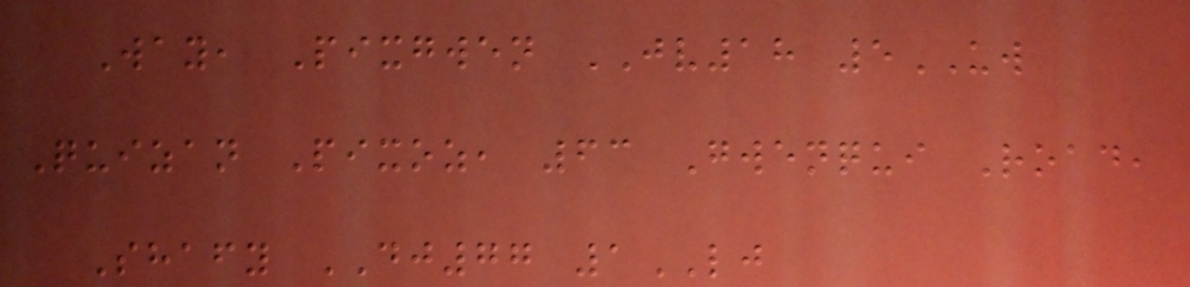Way, Pixgwen JV18 5UW
Quizan Pixoz, 63 Gwenqui Road,
Shafy DJ77 1LJ
